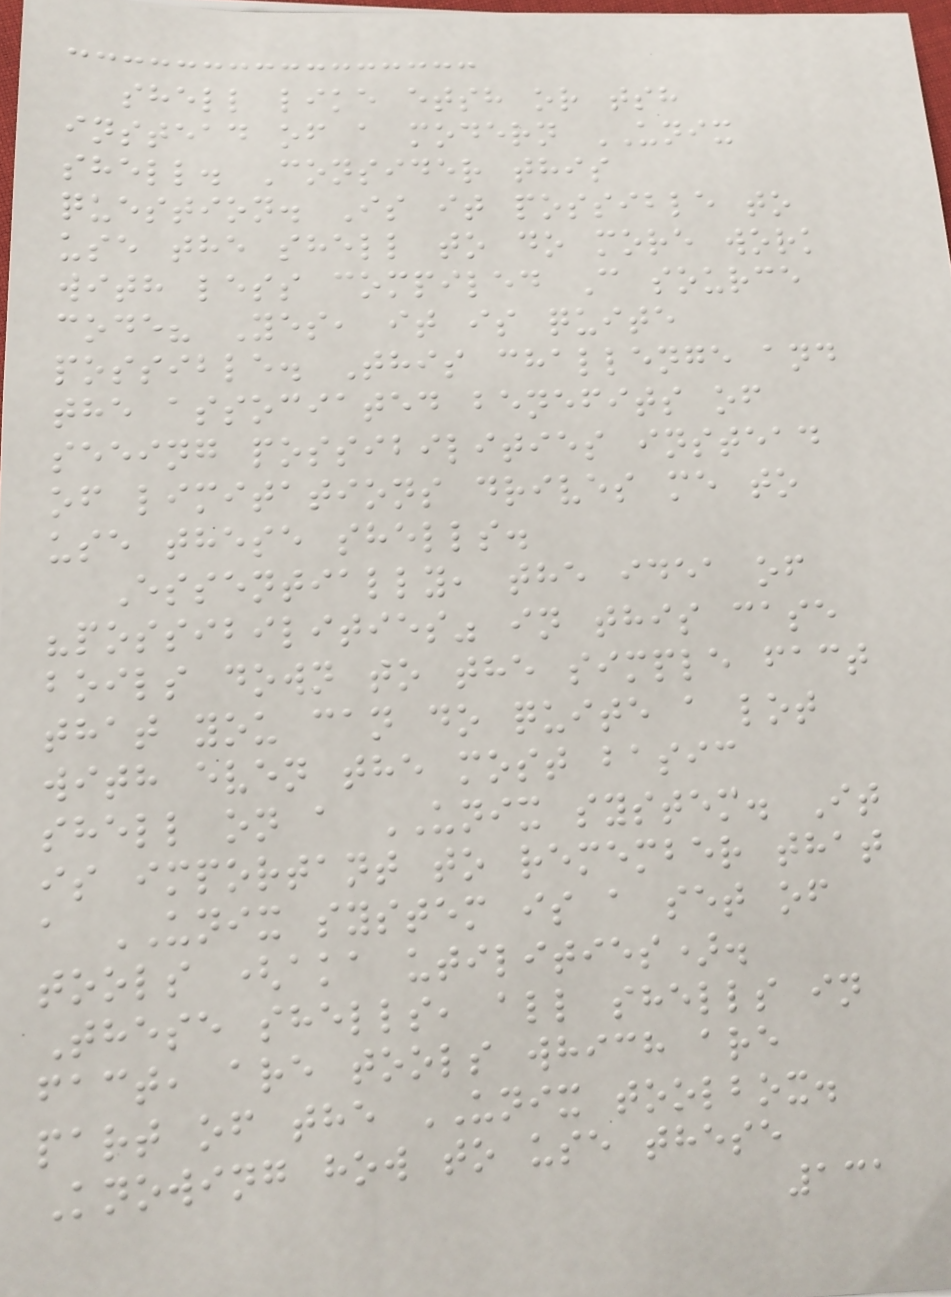shell like etsh or tsh
instead of a modern UNIX
shell. Consider this
question. Is it possible to
use the shell to do more work
with less compiled C source
code? Yes, it is quite
possible. This challenge and
the associated benefits of
seeing possibilities instead
of limitations drives me to
use these shells.
Essentially, the idea of
"possibilities" in this case
boils down to the simple fact
that you can do quite a lot
with even the most basic
shell on a UNIX system. It
is important to remember that
a UNIX system is a set of
tools (aka utilities).
These shells, all shells in
fact, are tools which are
part of the UNIX toolbox.
Knowing how to use these
131
